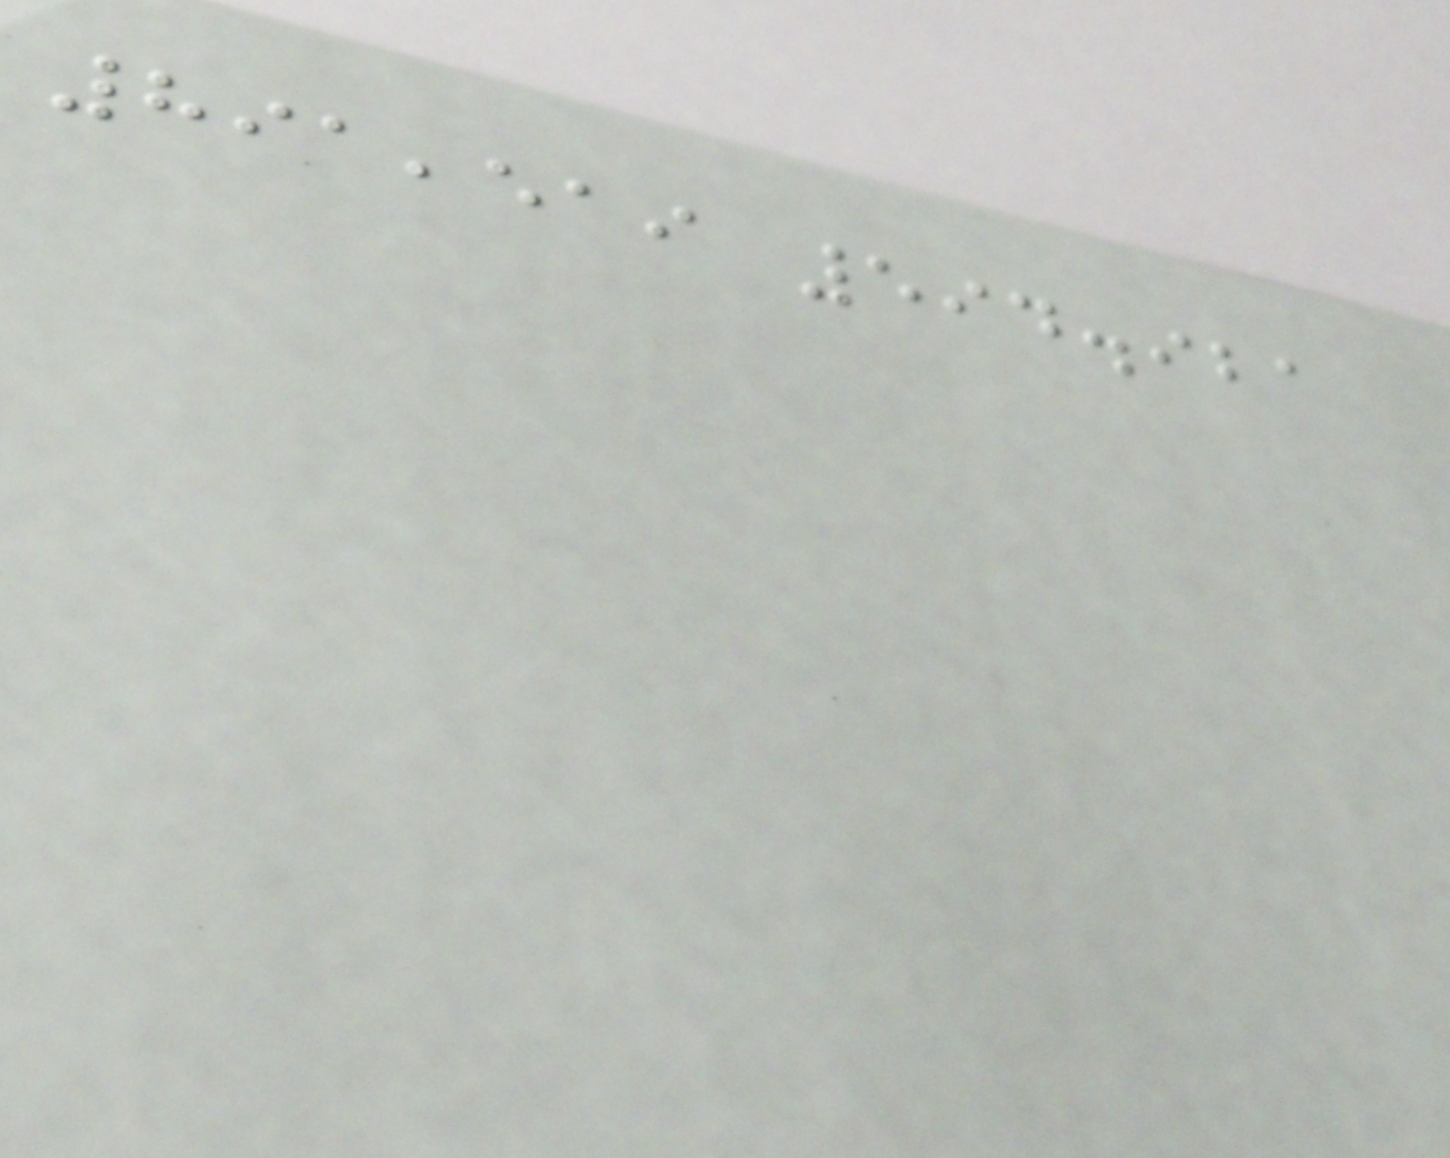891,519 594.921
